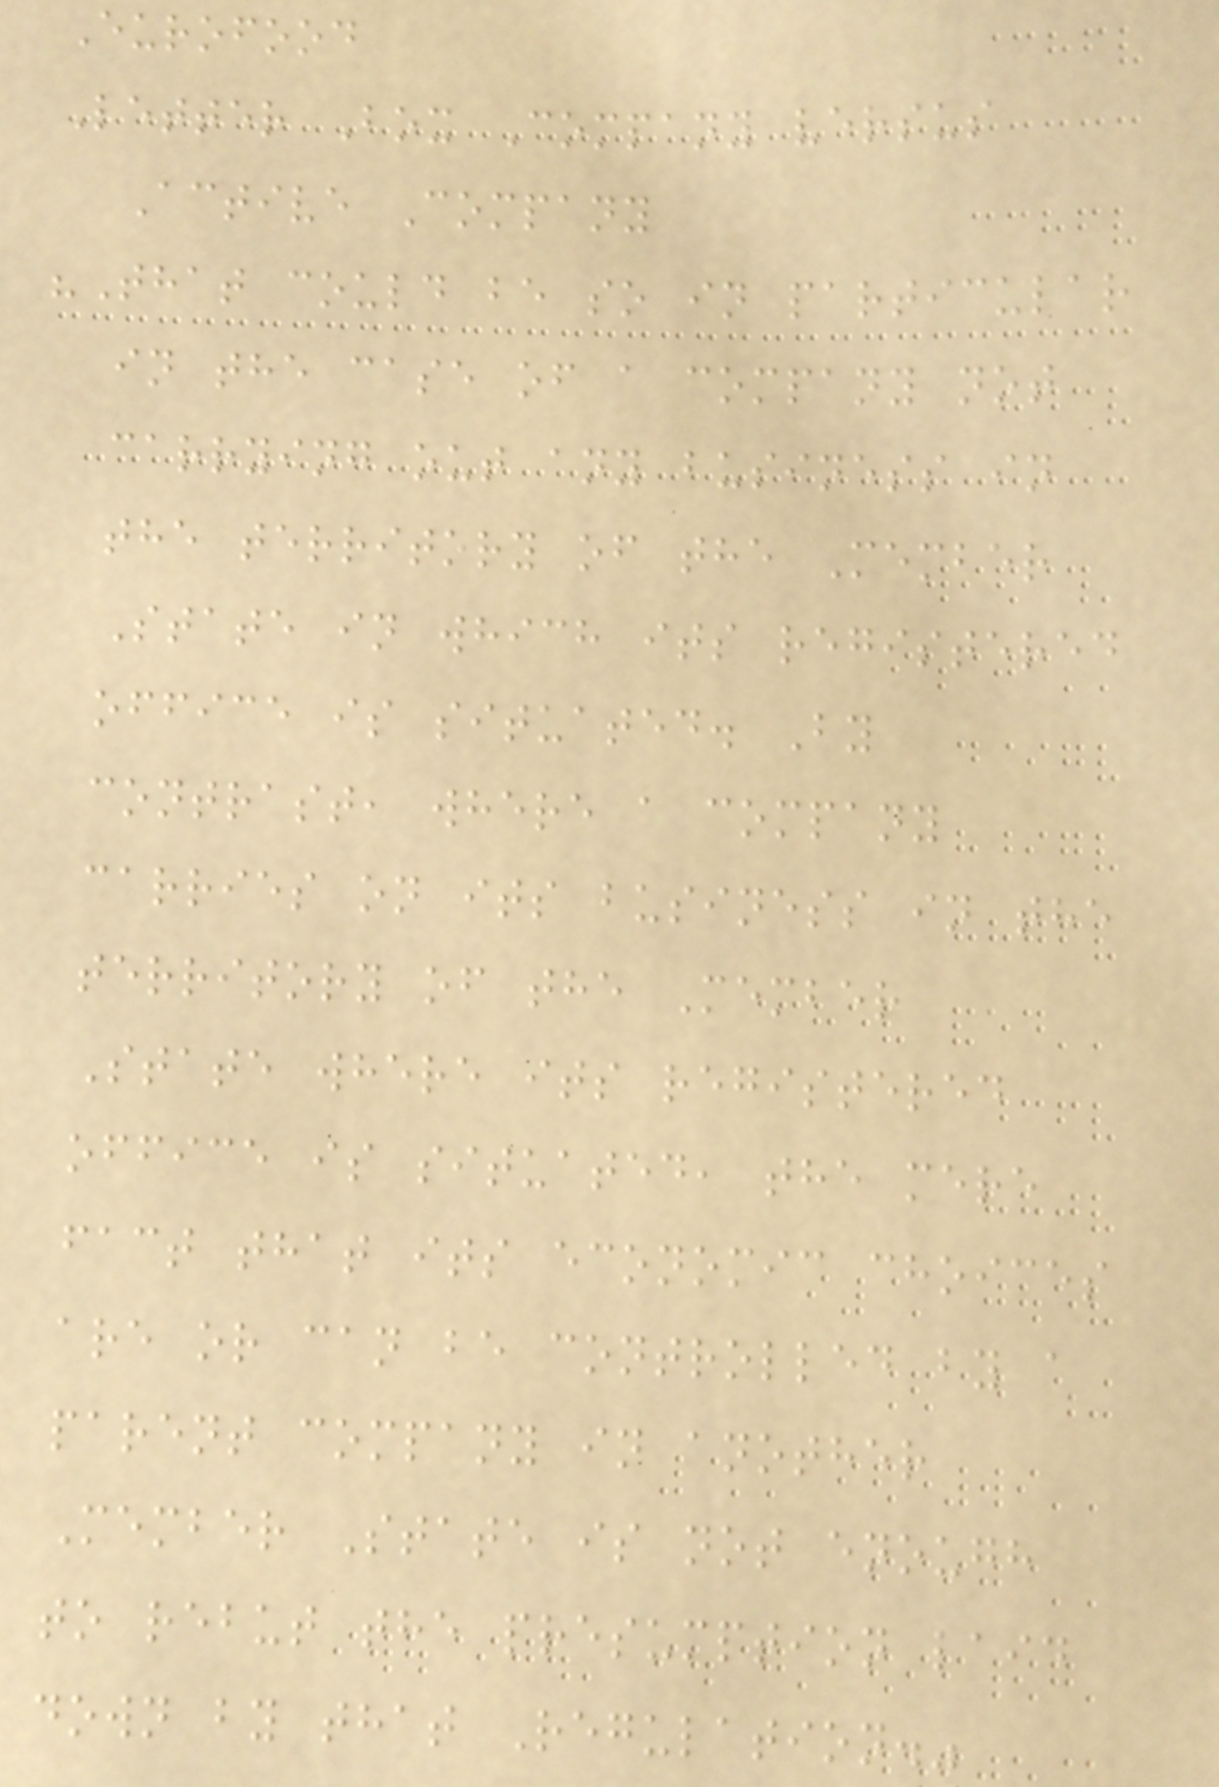Eurofood
Letter Box Company versus
Active Company
"That could be so in particular
in the case of a company not
carrying out any business in
the territory of the Member
State in which its registered
office is situated. By
contrast, where a company
carries on its business in the
territory of the Member
State where its registered
office is situated, the mere
fact that its economic choices
are or can be controlled by a
parent company in another
Member State is not enough
to rebut the presumption laid
down by that Regulation."
